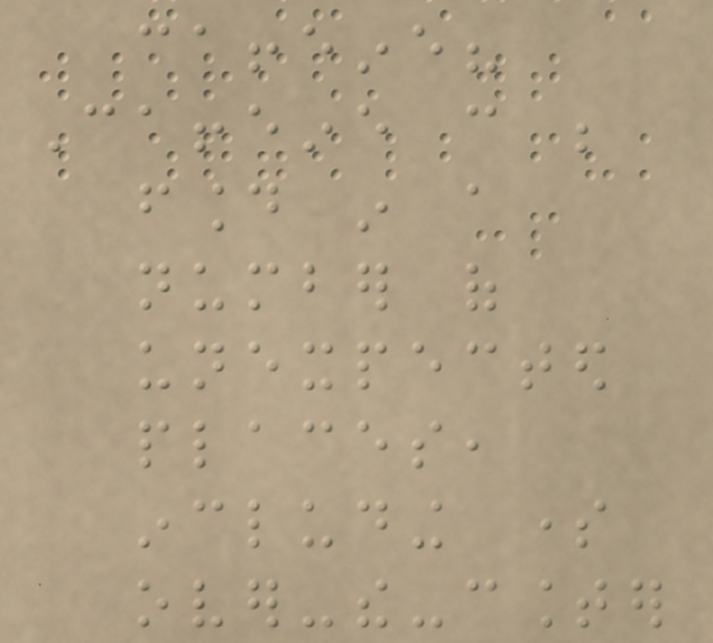caffeine?
Caffeine can be
found in a
number of
unexpected
places,
including some
over-the-counter
